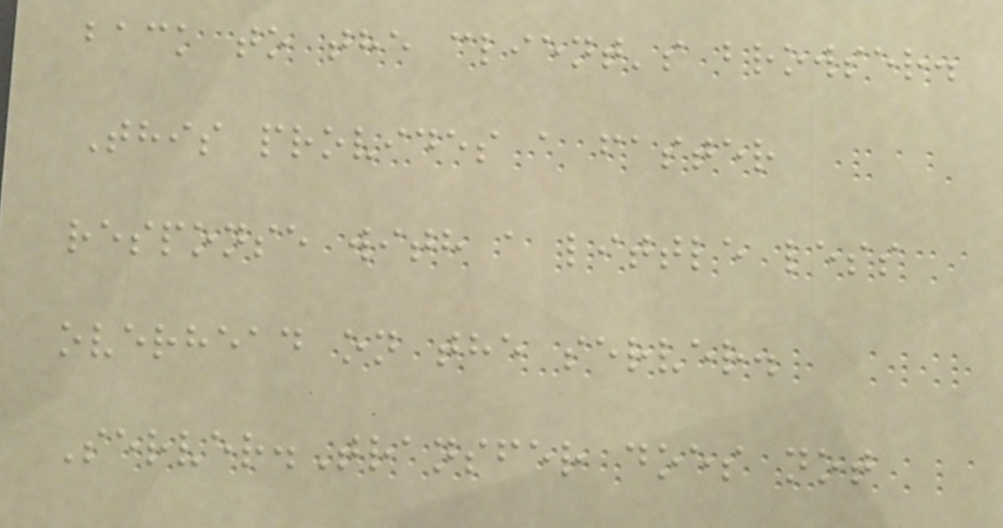back to the client's browser.
This provides a faster
response with a little less
overhead on the server.
Server.Transfer does not
